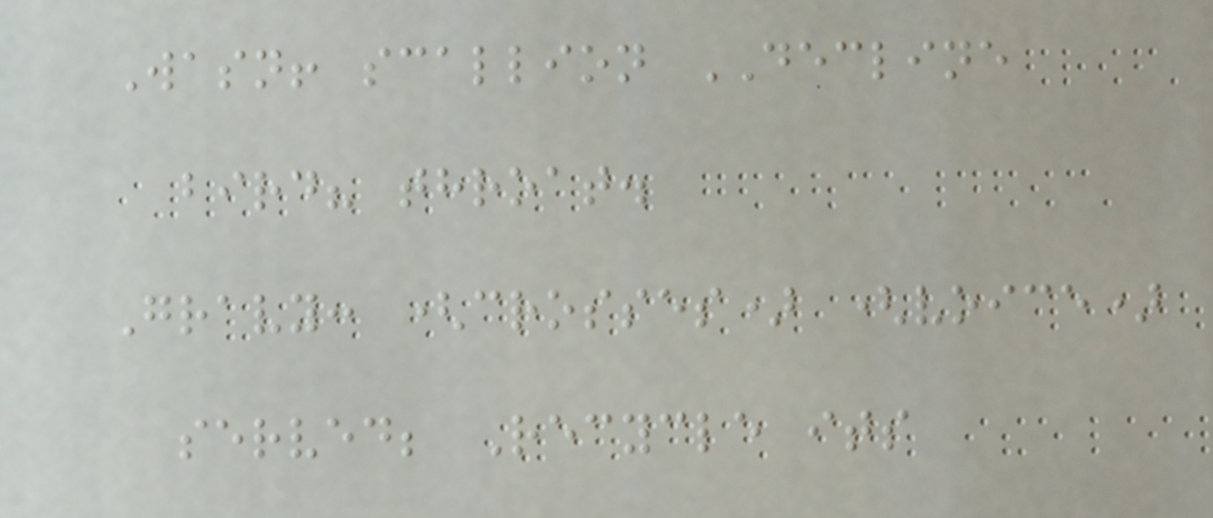Wasn! scallion DECLINE
bird? throat.
Gravy: (crosses) (voice)
served; Recycle its
